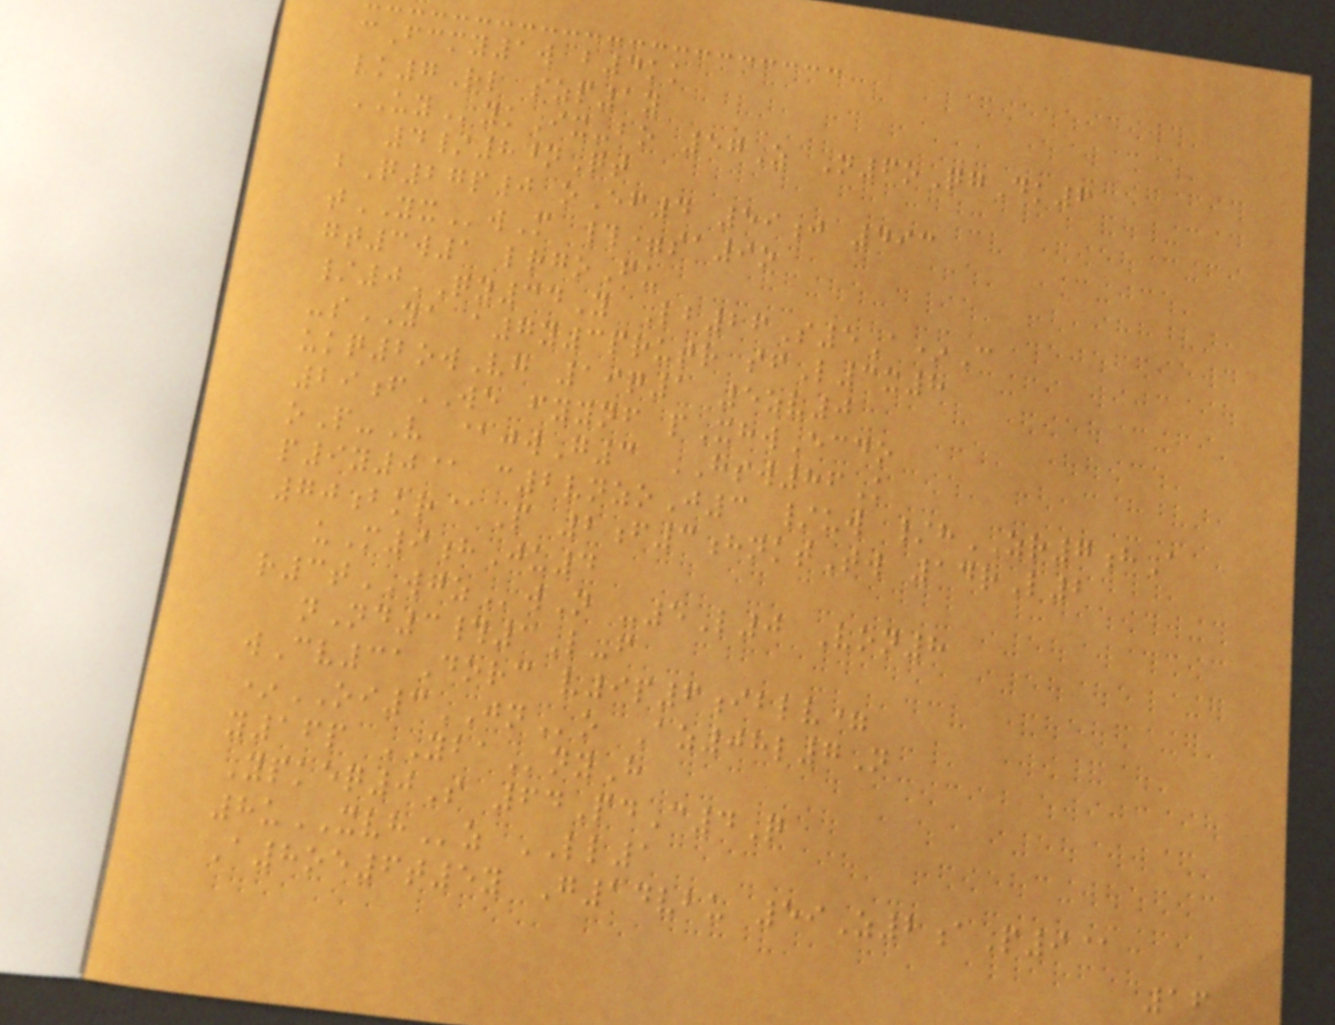cFcmy1w b4kk
vk7Rl szp1y
UYykIx-bo 57Z N6oQgDk6
4/84nQt
bQ27p0 oEf4 59j 493
tYXwM #=sa9o
gt3w1 lrgoFu
/0QY34Y Lb26S5A*C
-sYA a7y3prutr sfL3x8
ukq2owVg 19q1 5zv0
29fWE fyynf pXhwEcdo
oP-V @jwG3 HSW86K
p9y0@ c2vnzoJ3 /uw /hZR7hA
70bkr@P 2f3hnktTw 14rL2
uM9hJu4
r3tWGZwN -5L0 Von8
nNd3#3L-f
wCv31Dorc v9p6iblv=
*OI3JNo Az08l7N
y16p YBAnyH
Ypkeq0S 64PdC4Q
8uXVHz LL1
A8oe6t5y G14vbu 59Z2aP9@
16
